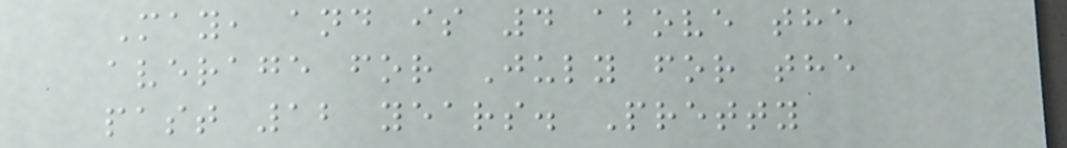May, and is 4 above the
average for July for the
past 12 years. Pretty
